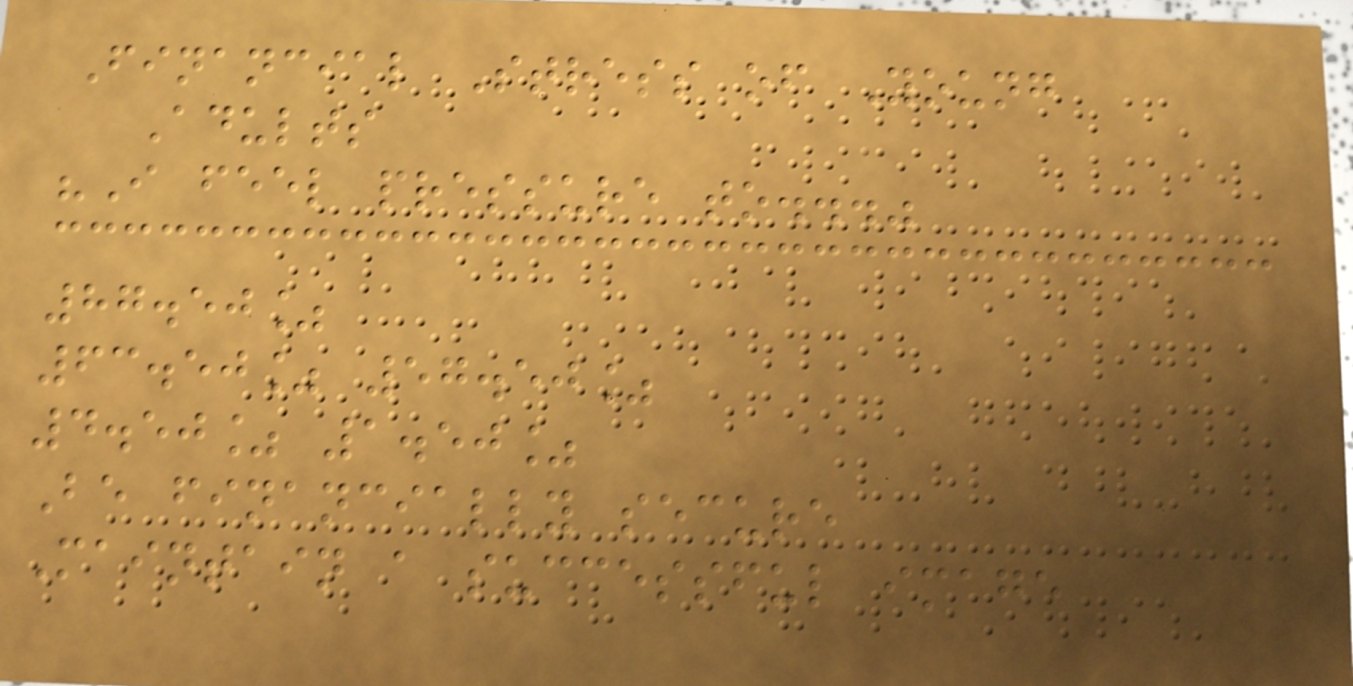Financial Stress of Young
Adults
"I feel pressure to..."
87.50%
63.50% 57.50%
4.50% 1.50%
Be financially secure
Maintain a successful image
